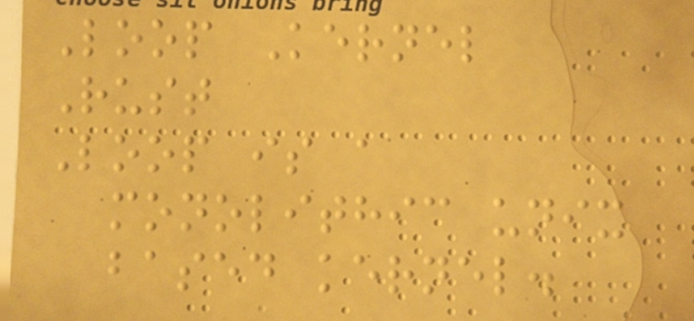Loop Kernel
Rust
Loop is a
monolithic unix
based kernel.
